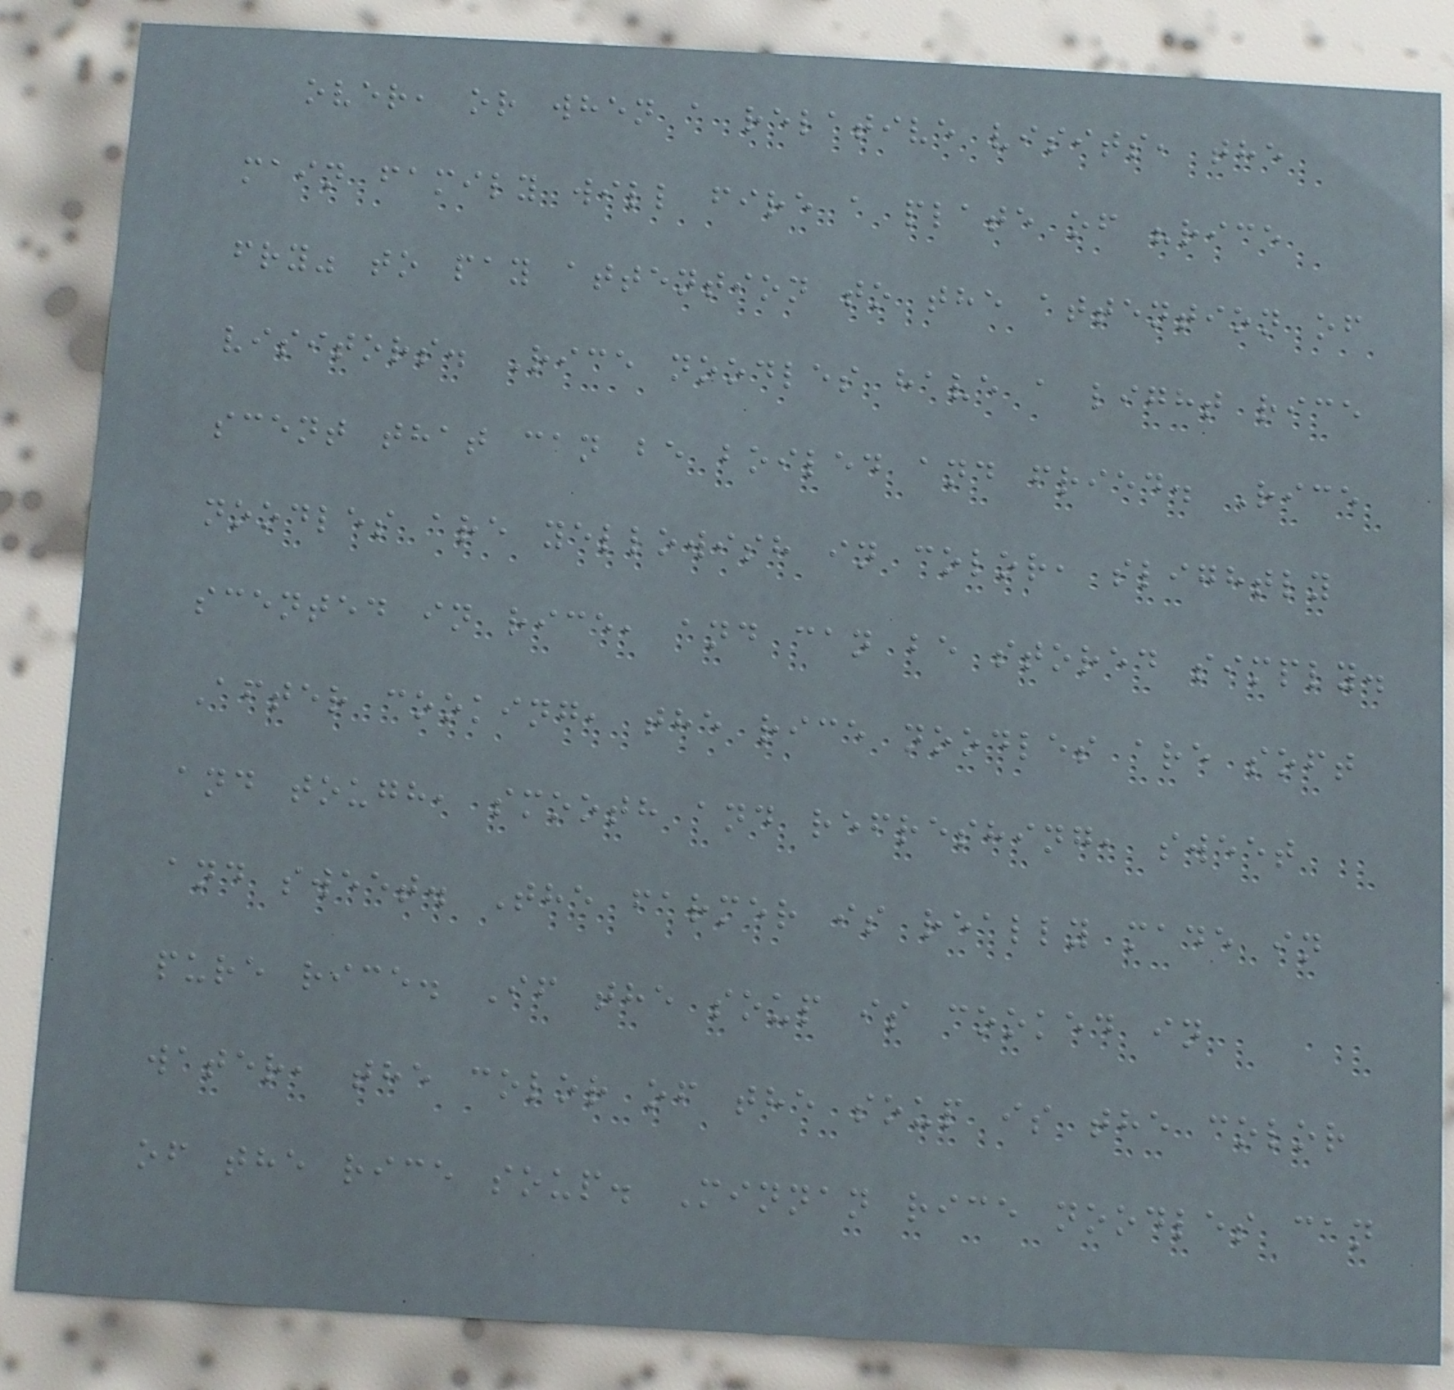over, or when a relative visits, the
main family will fire a plate of "rice
fry" to pay attention to the attention of
visitors. Rice noodles have a light rice
scent that can be boiled and fried. Rice
noodles are yellowish in color, slightly
scented in rice, and can be stored simply.
After cooking, the rice noodles are soft
and tough, smooth and refreshing, sweet
and sweet. The farmer is really made in
pure rice. If the soup is cooked in
water, the color of the soup is the color
of the rice soup. Minnan rice noodles can
